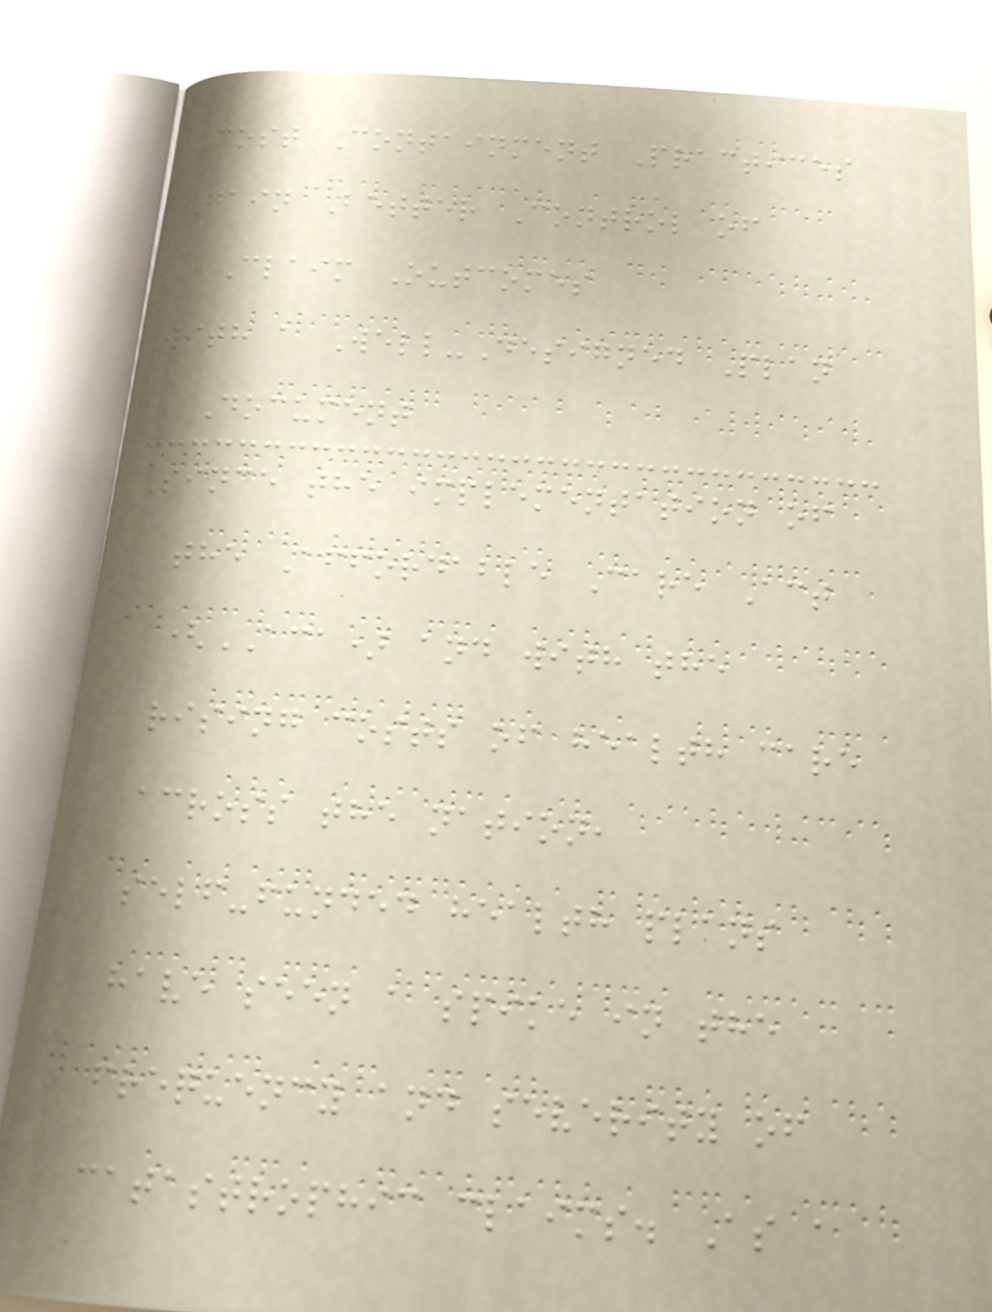Cost Containment Practices
Gain Better Control of
Claim Outcomes
with a Well-Designed Plan
Document
Since the implementation of
the Affordable Care Act
(ACA) and with the
rising costs of health care
across the nation,
self-funded health plans
have seen a spike in the
frequency and severity of
catastrophic claims. As a
